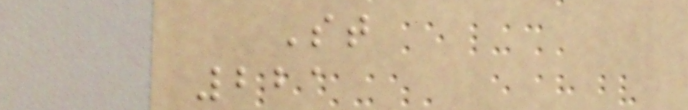St
221
